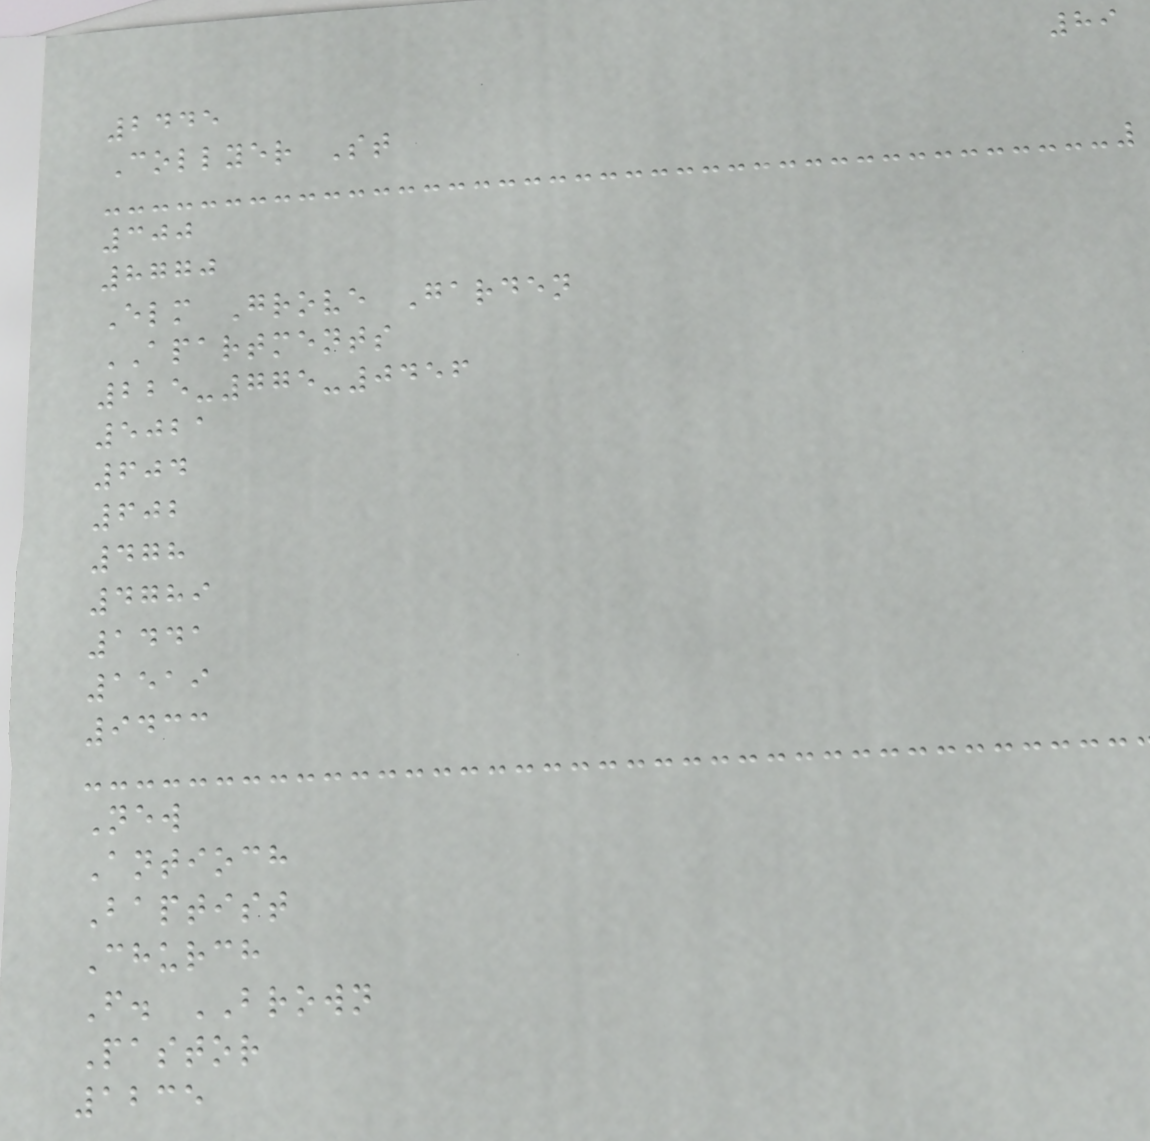89
2445
Collyer St
300
8770
Elm Grove Garden
APARTMENTS
225-775-0456
5021
604
602
478
4789
1441
1519
9433
New
Antioch
Baptist
Church
F. BROWN
Pastor
1235
